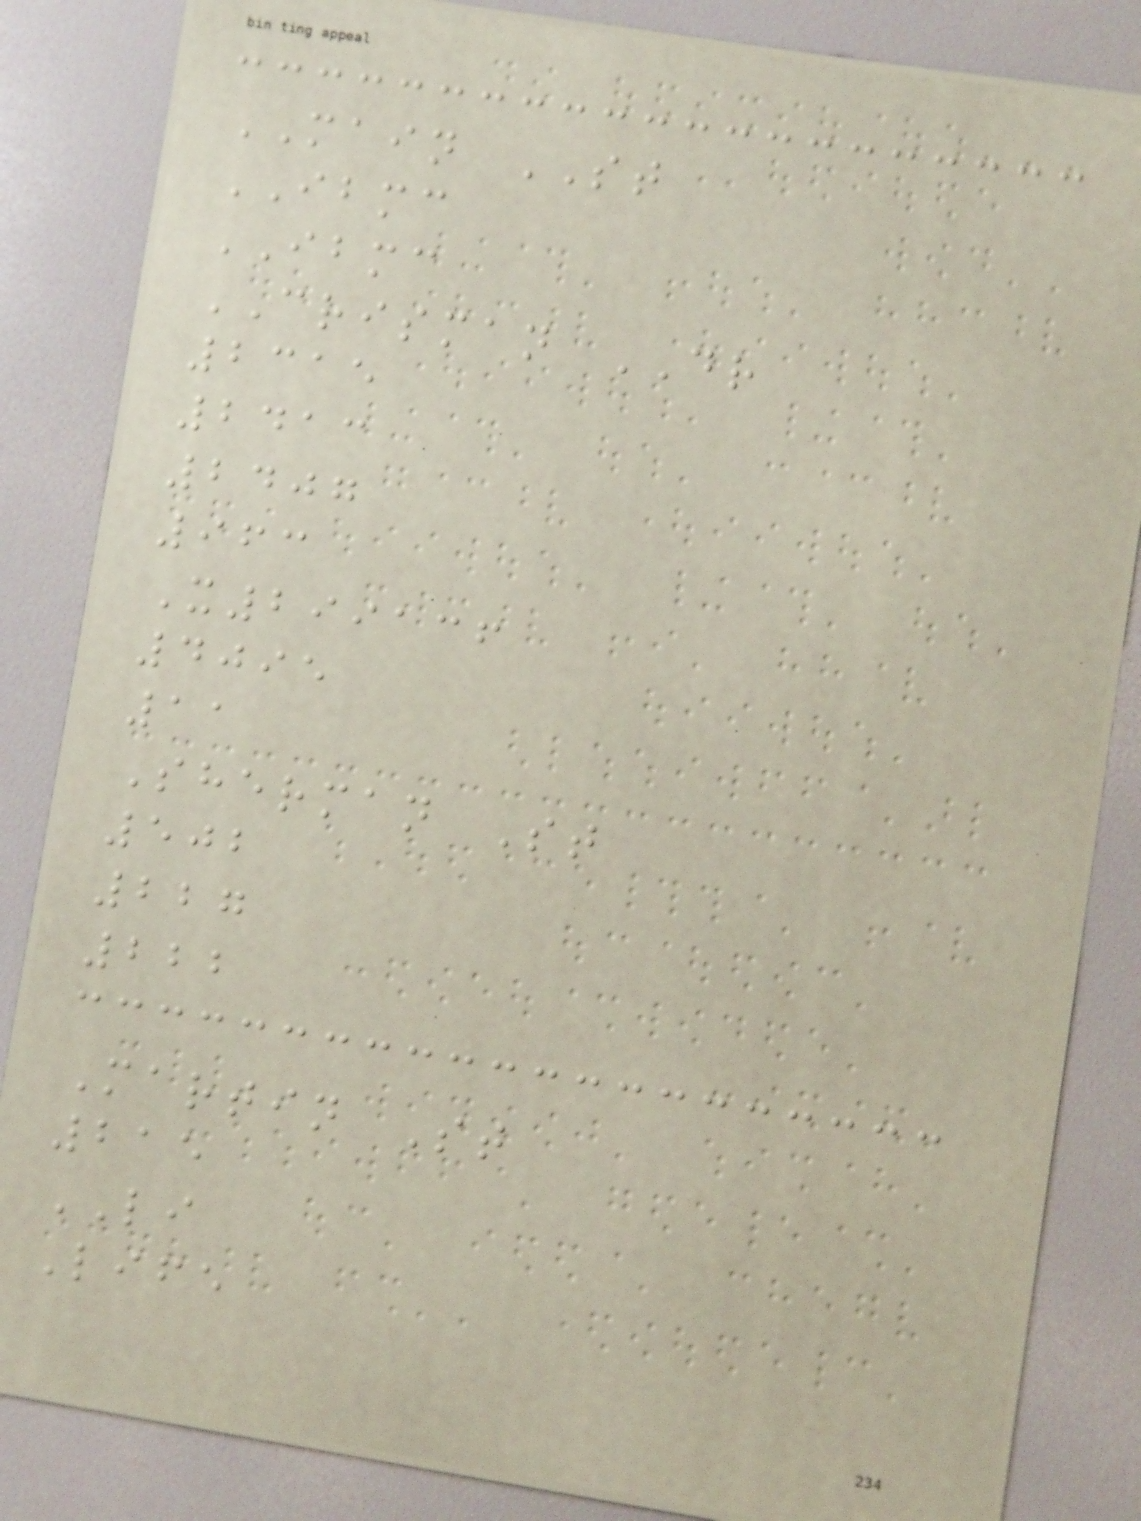MAIN ST
IBMC
IBMC
CRISMAN DR
2315
2413
2407
963
X299136
4095
11
Sherman St
502
227
222
Martin St
215
LI
Life
